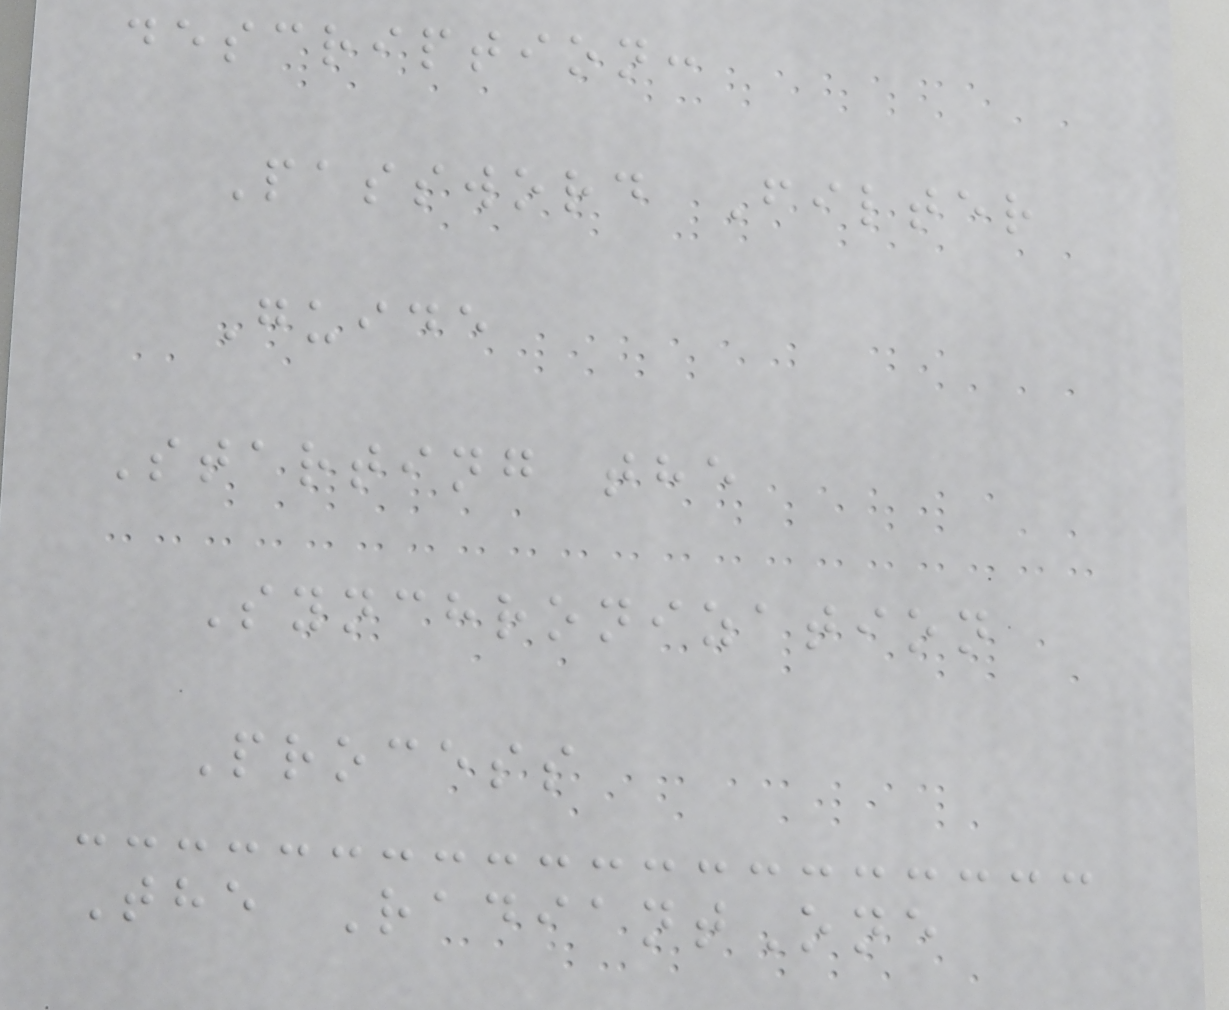description:
Password Filter
Guide
Starting the
Synchronization
Process
The RadiantOne
